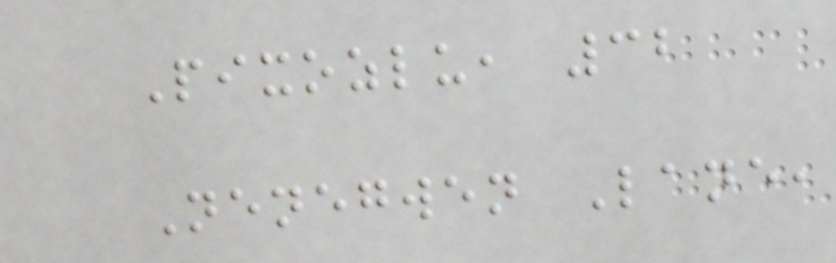Pixozlu, 32
Nenegwen Lane,
